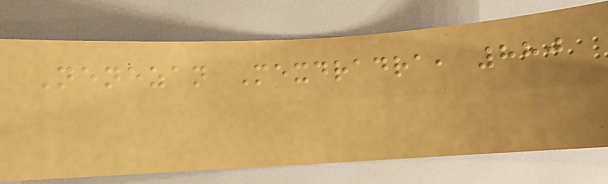Nenezan Mexdradra, 880
